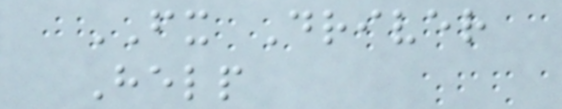FX Driver
Help
